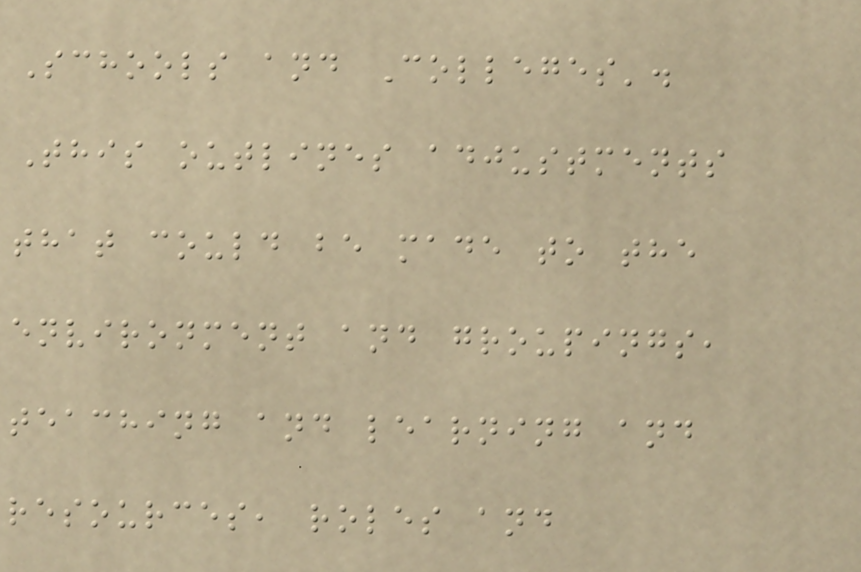Schools and Colleges'.
This outlines adjustments
that could be made to the
environment and groupings,
teaching and learning and
resources, roles and
